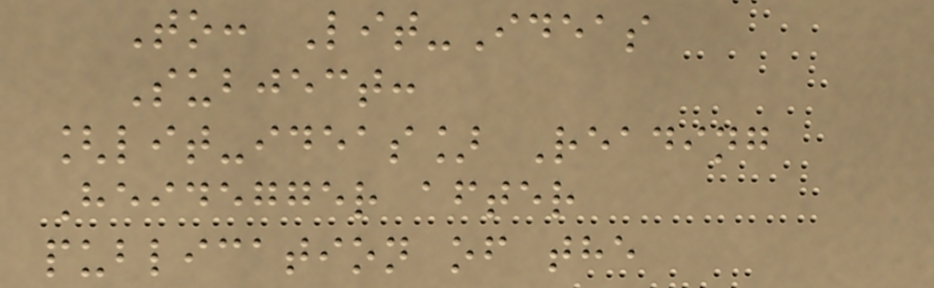To: Lit-Ideas
Subject:
[lit-ideas] Reading
Heidegger after
publication of the
